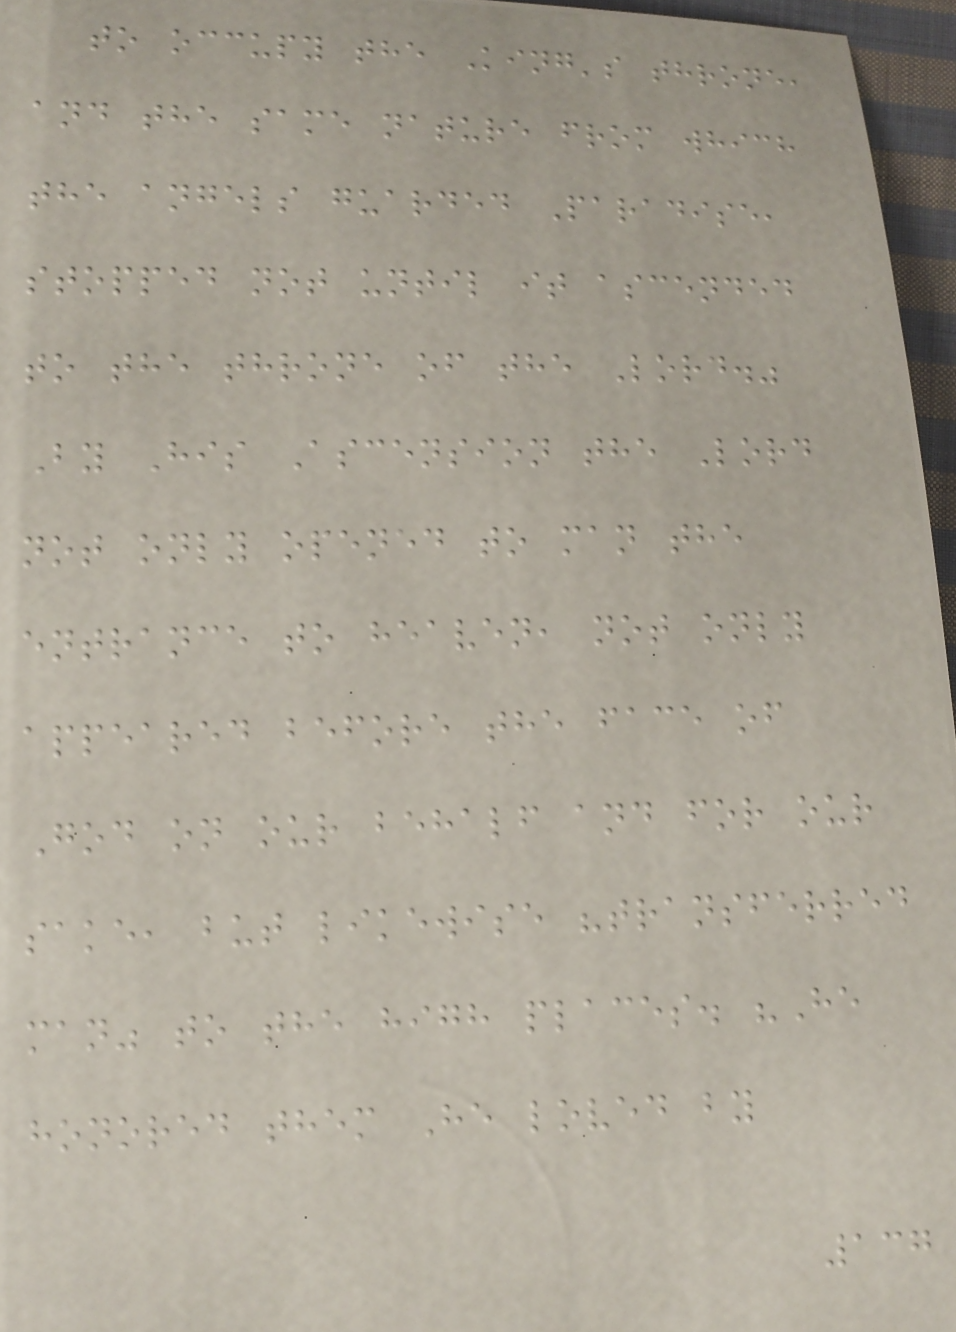to occupy the King's throne,
and the same nature from which
the angels guarded Paradise,
stopped not until it ascended
to the throne of the Lord."
By His Ascension the Lord
not only opened to man the
entrance to heaven, not only
appeared before the face of
God on our behalf and for our
sake, but likewise "transferred
man" to the high places. "He
honored them He loved by
137
